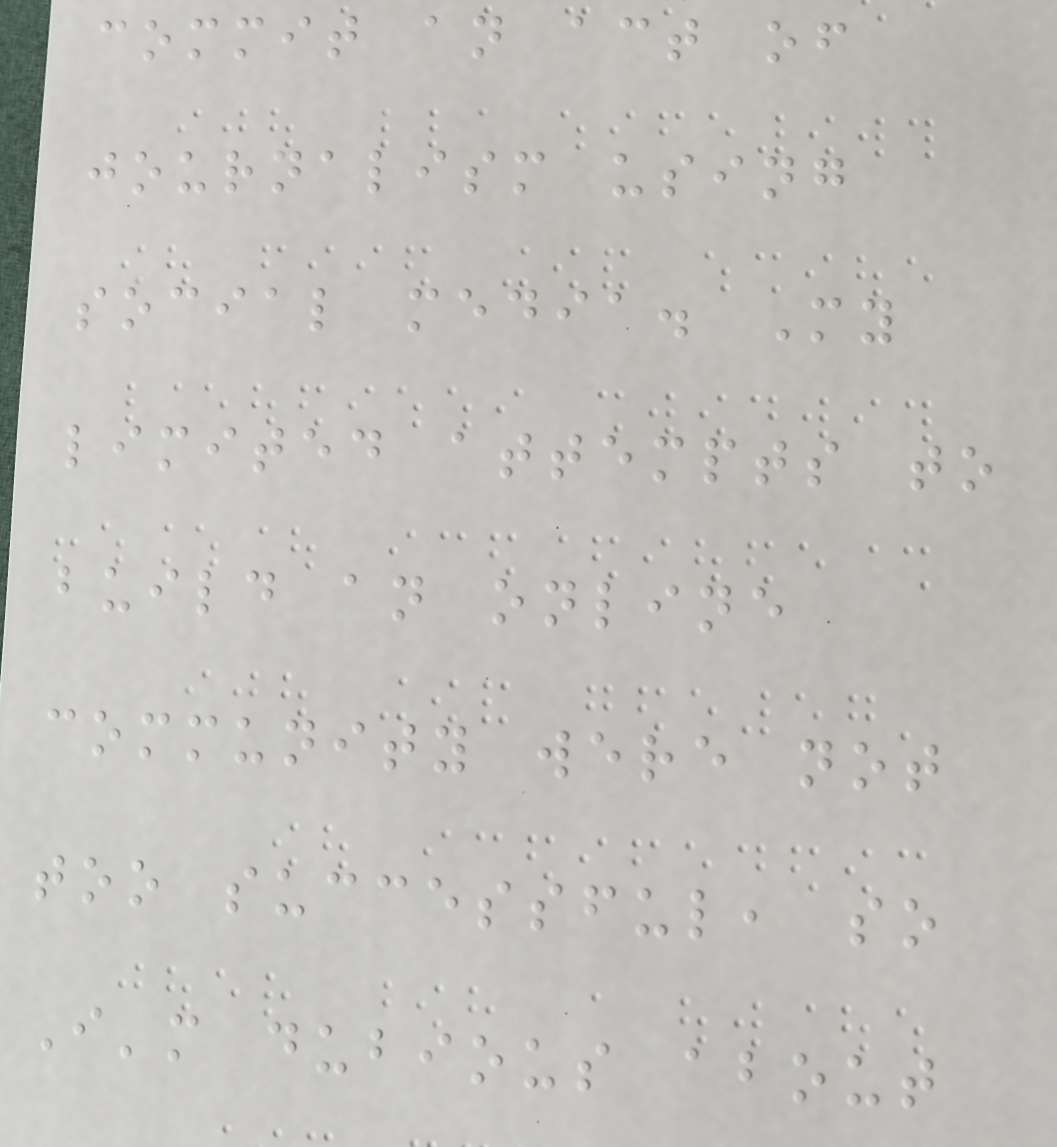commit an act of
journalism using
social media. My
limited attempts to
build an online
community were not
too successful, so
I'm dubious about
